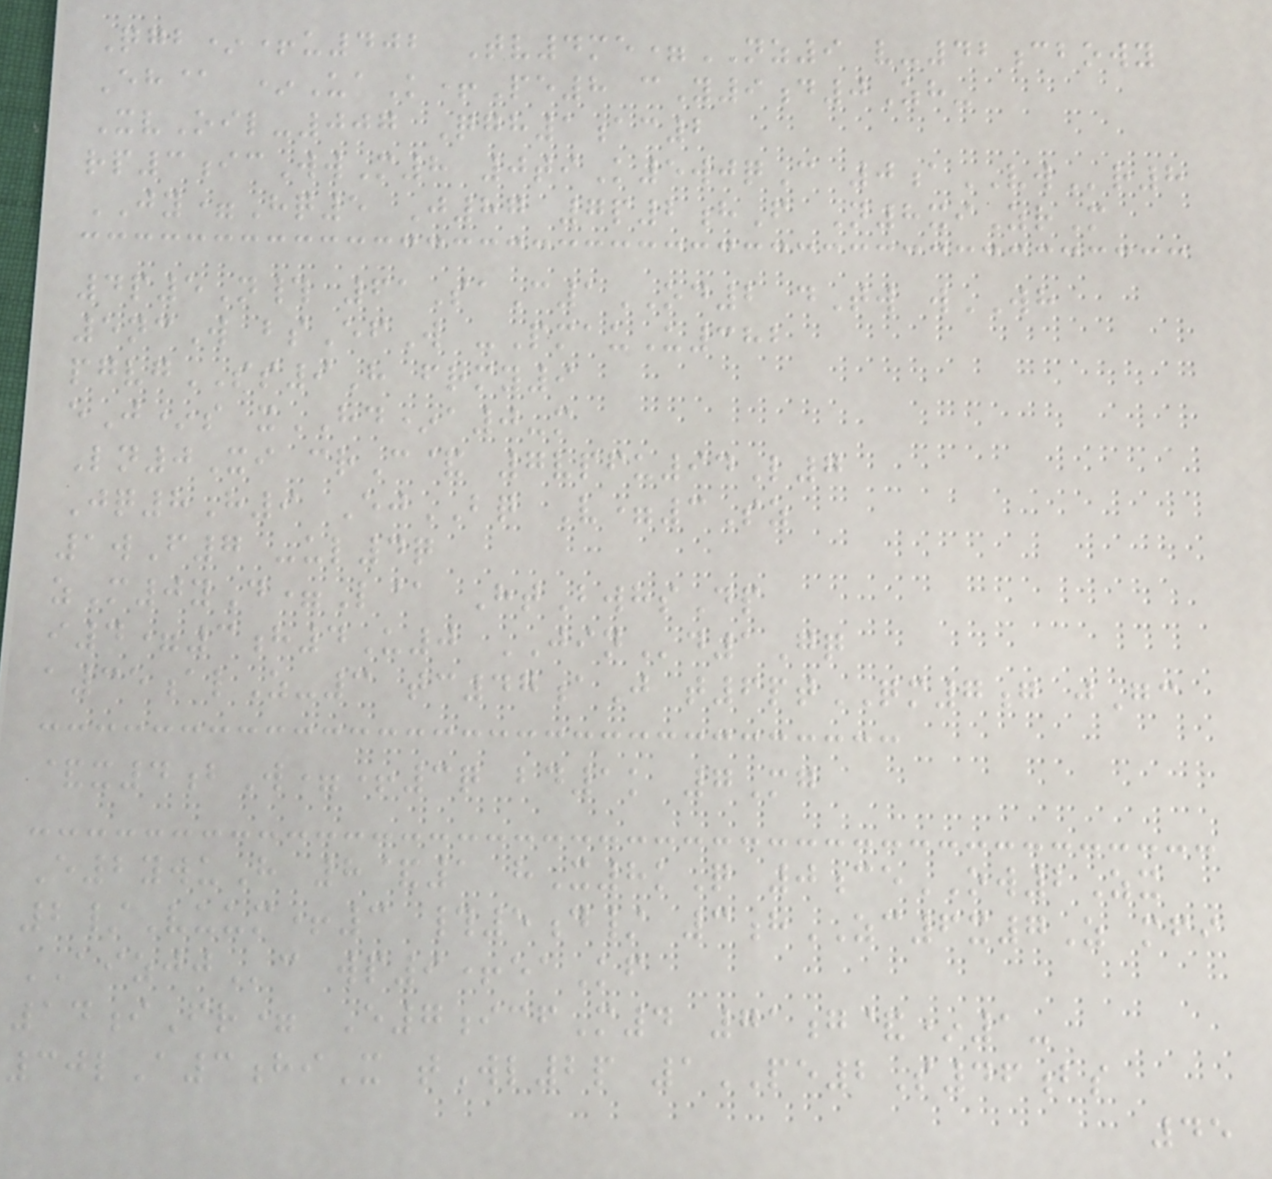Qgb*+u402 Tv4me=NZ9 v-42cbowy
Eh@ *UaK+Pe8 cY9d0Zh-
XvOil-007 Qgh1ac2
rp3icWwM8 0tiK5wjqC 0aVWr8
JY=Hq5 J87 7p2hF N8xiZrM
4p5N# 61SaC1OD2 dTw wWH
5ncW bsEfW -PmauU382
pgvgSS9H frmy9
eJ*s xHD*a0-m
Ln0Xi crC& 7vpfu94L7
Jq8H9 EjBQ V=3Sz
1wF7 -ul4q
zM0yD=L@ HtBwhsDp
i4=3h4U0 JINd1Gq
a35alZ-3 tc47aJ t6ptQM7g jGc
&x4bW=+3q bd1k 7Mg
E2ywuH 8&1 hX8kQ 0ceOW2Zx
2/Vuum+3 #5d/ 3hZC6x7Z mfi
AIZJJc wp9+eaKf
14iFr= E7icfM4 71g&*1-
30lA3hiX tWl2p 1PE2S46bs
45
